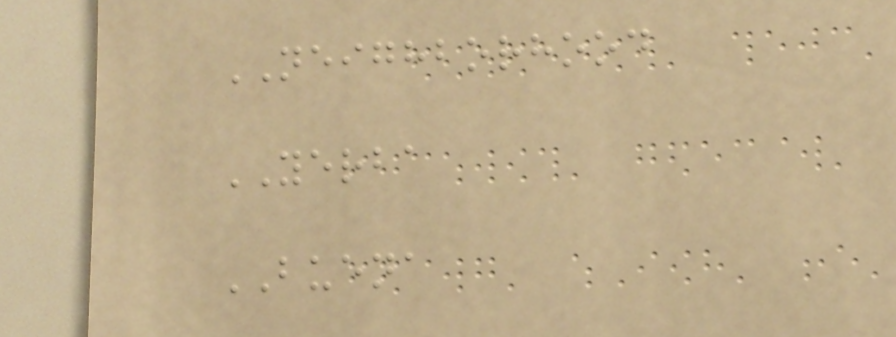NEIGHBORHOOD
YERBA
BUENA
